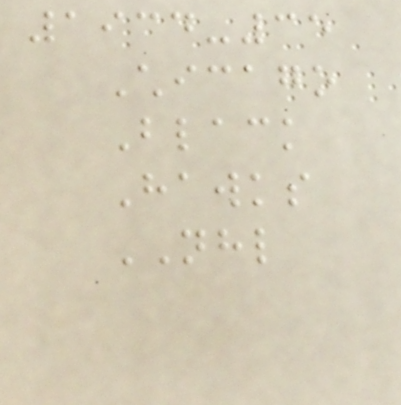1934-35
Chicago
Black
Hawks
NHL
